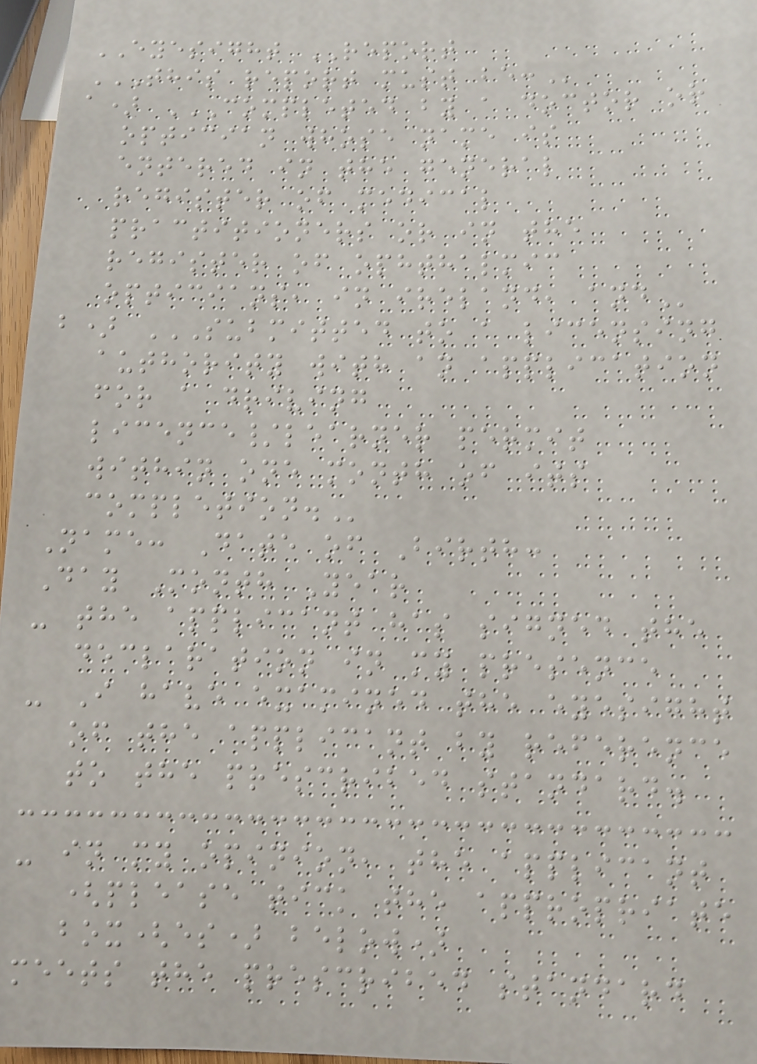EYESIGHT REPORT
THIS REPORT MUST BE:
a) COMPLETED BY A DOCTOR OR
OPTICIAN WHOSE NAME IS
ENTERED IN THE GENERAL
REGISTER OF MEDICAL
PRACTITIONERS OR IN THE
REGISTER OF OPHTHALMIC
OPTICIANS, IN IRELAND, AND
b) SUBMITTED TO A LICENSING
AUTHORITY WITH AN APPLICATION
FOR A DRIVING
LICENCE/LEARNER PERMIT
WITHIN ONE MONTH OF ITS
COMPLETION.
Name: Date of Birth:
Day Month Year
- the applicant has signed the
declaration in my presence
- I have examined the eyesight
of the applicant by reference
to the prescribed standard.
- in my opinion, the applicant
(please tick the appropriate
box(es) below)
meets the prescribed standard
